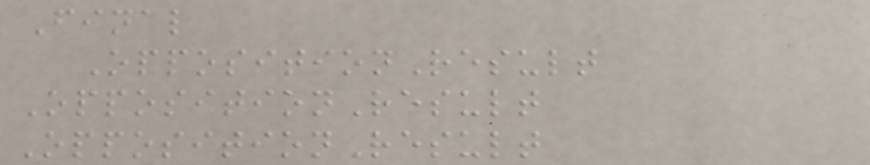Final
OppositionResult
OppositionResult
OppositionResult
